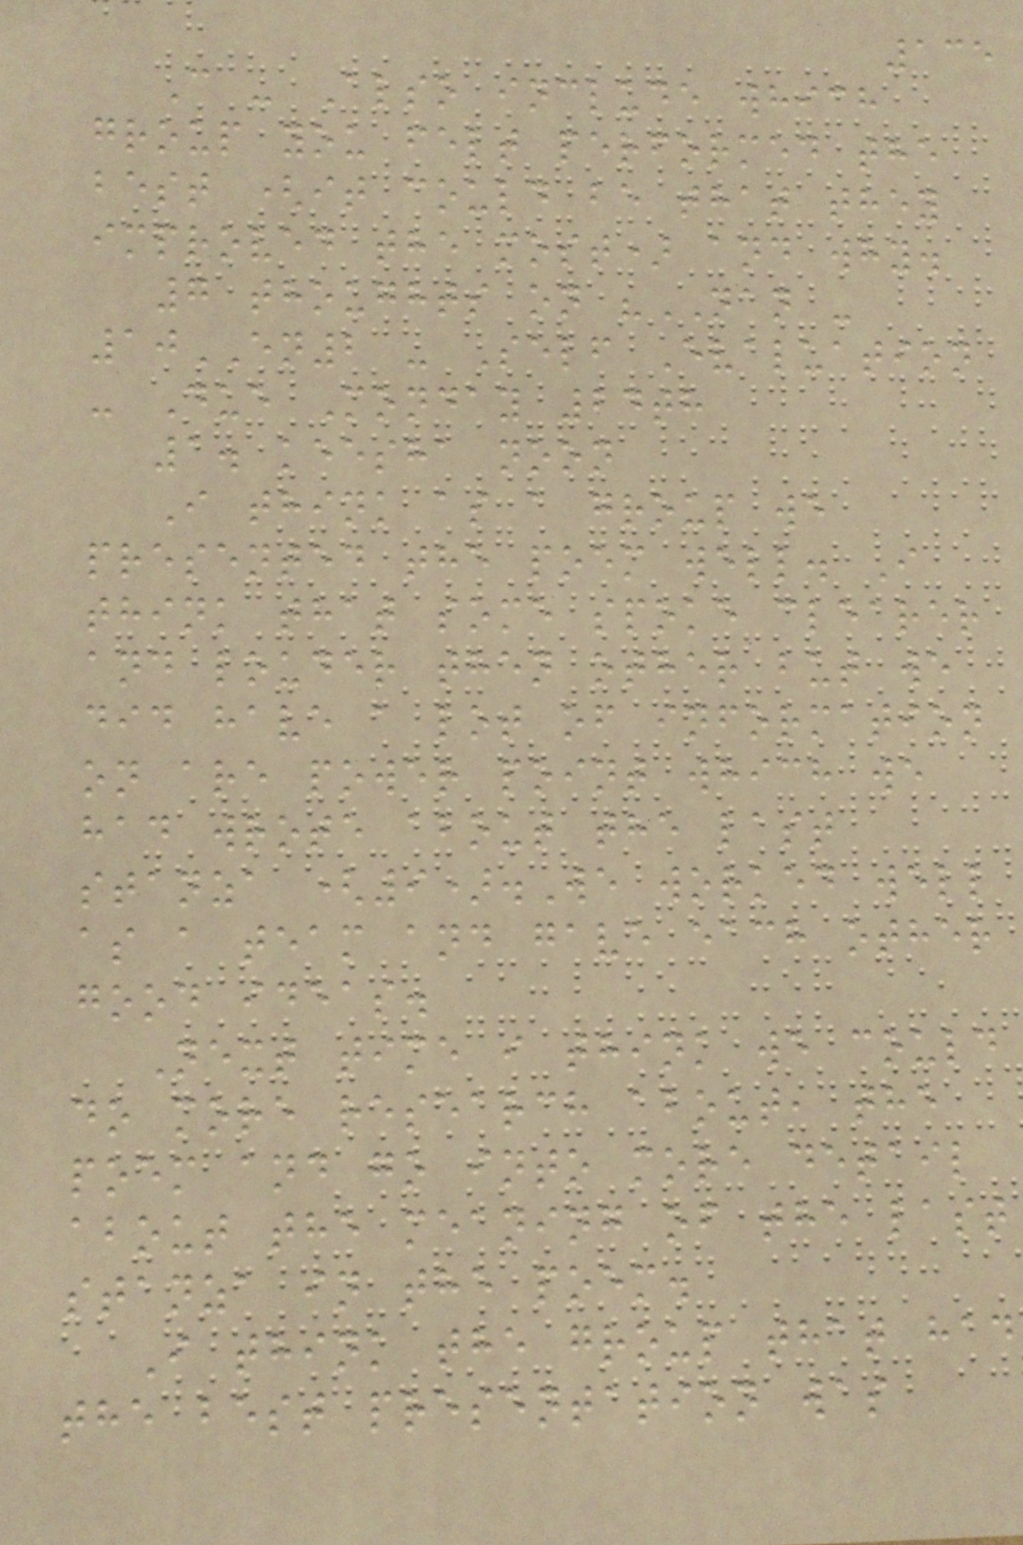135
C - Also include which
group you felt performed the
best (it could be that they
improved the most) and why.
7 thoughts on "NAN -
10EN2 - Self Evaluation
- Due Monday 24th
1. keesha noon
I think as a group we
presented the poem well. I
think that some spoke clearer
and louder then other but we
did have a lot of information
on are power point which we
had wrote about the last
stanza (9).We worked well
as a team and gave each other
good ideas.
Next time i think we could
do more research about, the
poem and go into more detail
about the meaning of the last
stanza in the poem.
I think the group that had
the best presentation was
